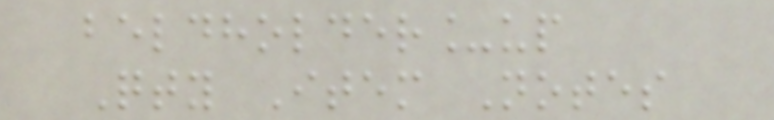beldholder_up
Qty Item Notes
